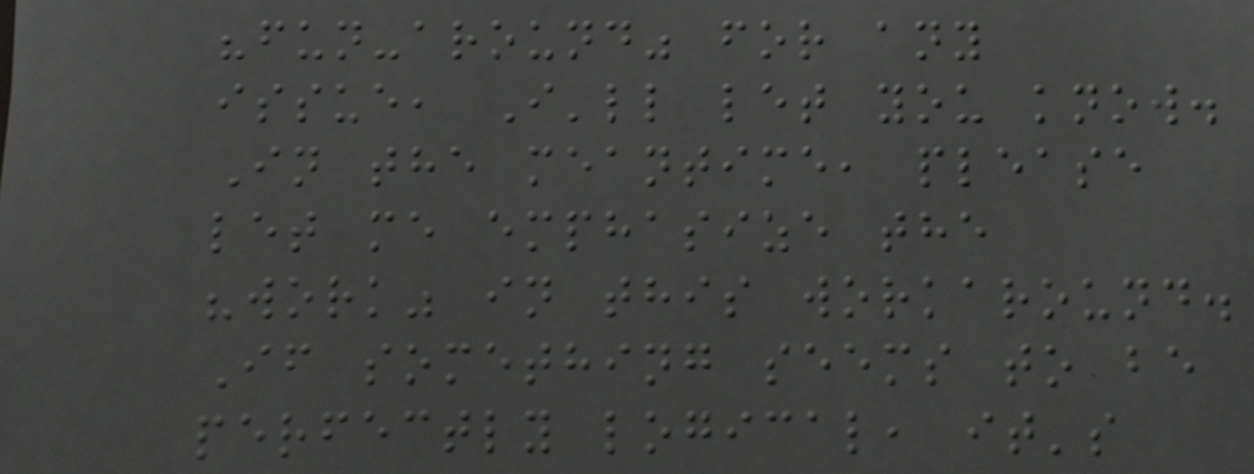"fun-around" for any
issue, I'll let you know.
In the meantime, please
let me emphasize the
"work" in this workaround.
If something seems to be
perfectly logical, it's
